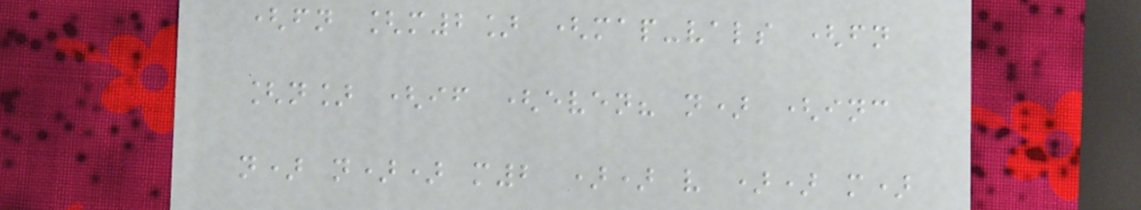(fn [m2] (map-vals (fn
[n] (if (even? n) (inc
n) n)) m2 )) v )) m)
